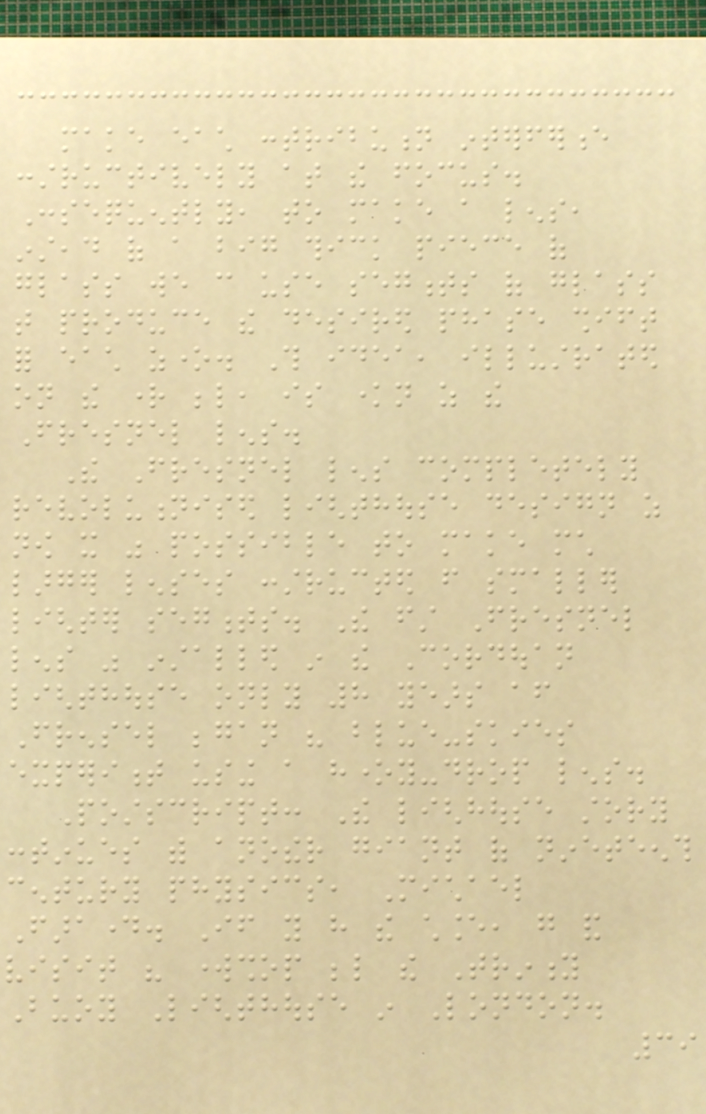make each contribution interference
constructively at the focus.
Consequently, to make a lens,
instead of a big thick piece of
glass we can use segments of glass
that produce the desired phase shift
for each zone. This idea, illustrated
on the right below, is known as the
Fresnel lens.
The Fresnel lens completely
revolutionised lighthouse design as
now it was possible to make much
larger lenses constructed from smaller
lighter segments. The first Fresnel
lens was installed in the Cordouan
lighthouse only 8 years after
Frensel began his blue-skies
experiment using a honey-drop lens.
Postscript: The lighhouse story
continues with another giant of nineteenth
century physics, Michael
Faraday. If you have the chance, go and
visit his workshop below the Trinity
Buoy Lighthouse in London.
39
